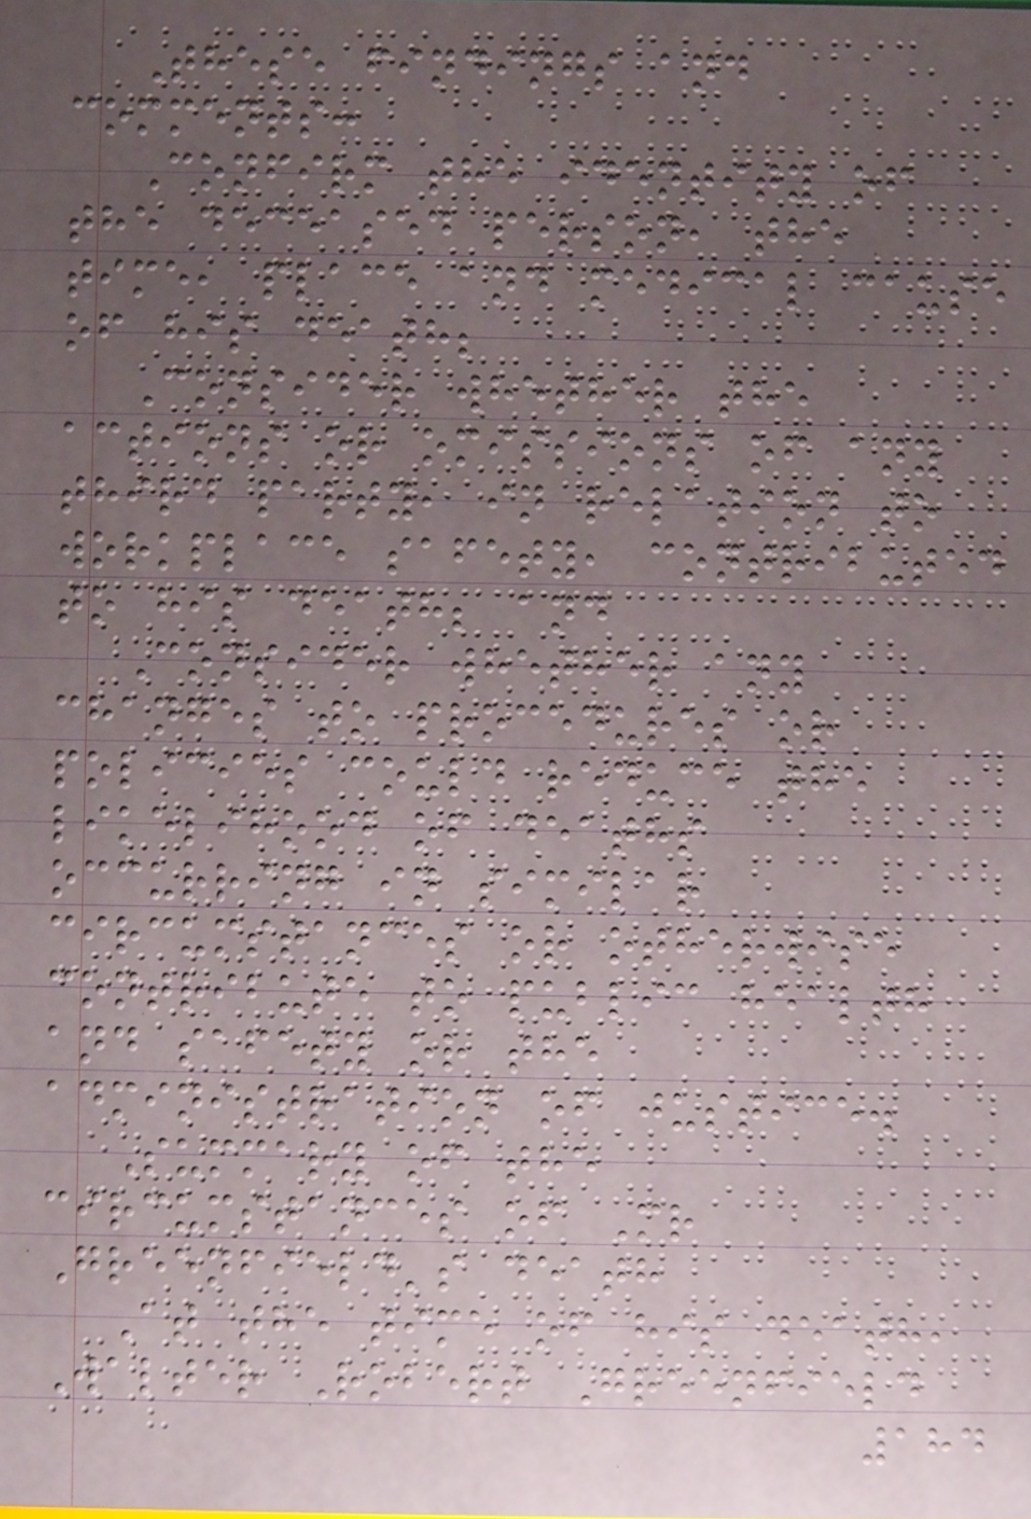These findings and
comments:
Confirm the identity of
the deceased person, the
time, place and medical cause
of his death;
Consider whether the
actions or omissions of any
third party, in relation to
workplace safety, contributed
to his death; and
Consider whether any
changes to procedures or
policies could reduce the
likelihood of deaths
occurring in similar
circumstances or otherwise
contribute to public health
and safety or the
administration of justice.
Summary of the
circumstances of Mr
Greenfield's death
At the time of his death,
Walter Robert Greenfield
184
